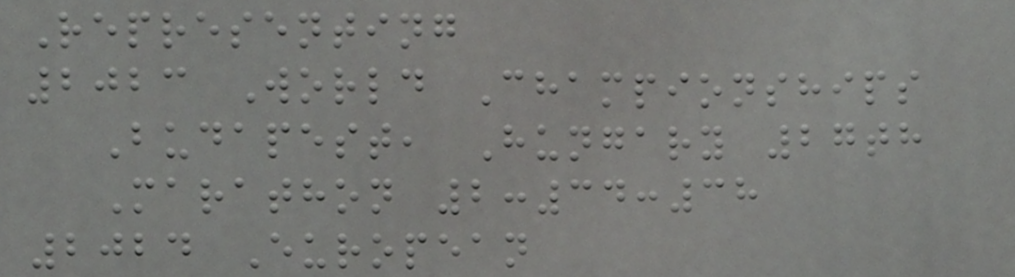Representing
2023 World Championships
Budapest, Hungary 27th
Marathon 2:34:38
2024 European
